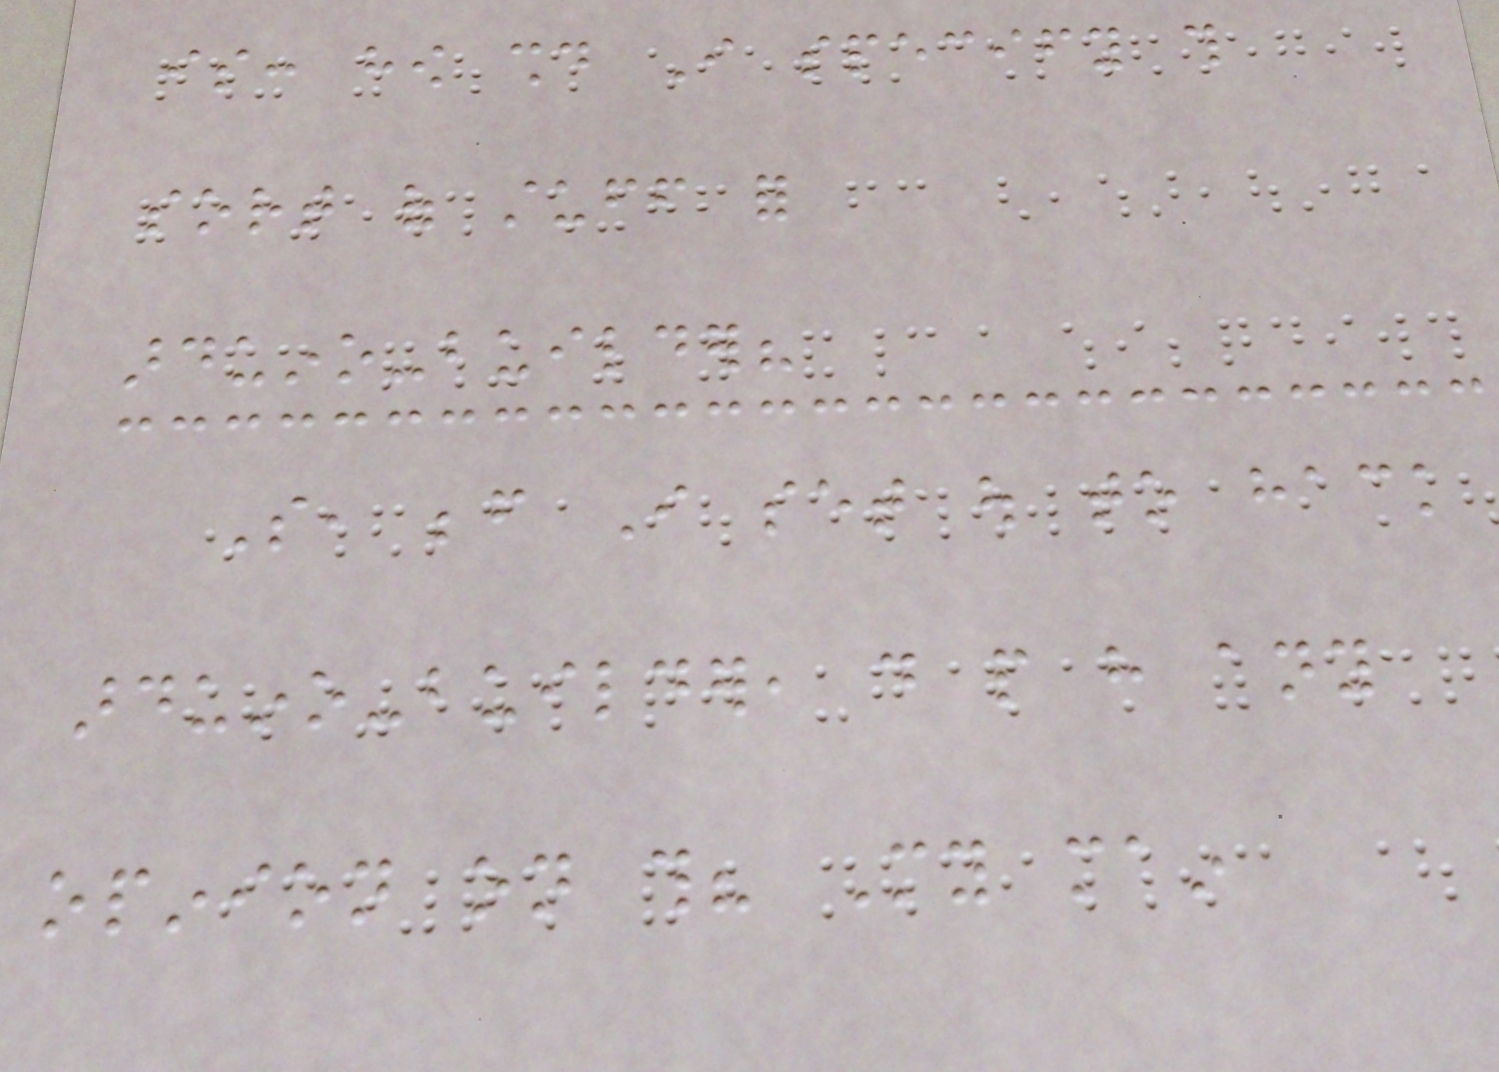is: how should I specify this
sort of stuff for
arduino-builder?
So, before I set out to hack
arduino-builder, do people have any
opinion on this? My main
